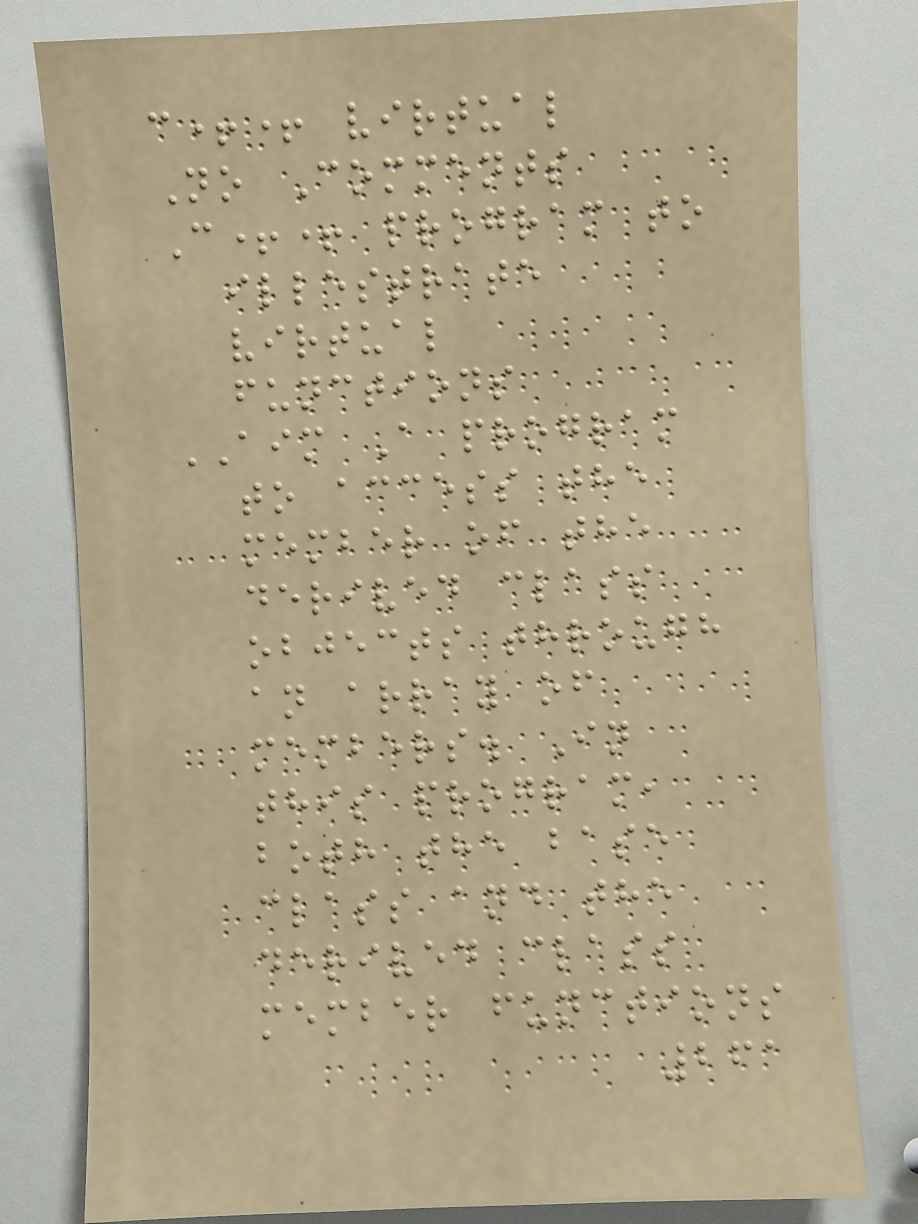c++ virtual
No Comments
C++ program to
illestrate
virtual
functions
AIM A program
to access the
member of the
derived class
objects through
an array of
members. In
this program,
both the base
class and the
derived class
member functions
261
